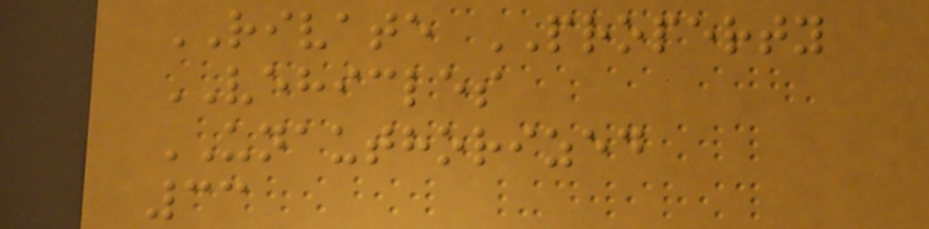RIVATE PROPERTY
VEHICLES
UNAUTHORIZED
33
